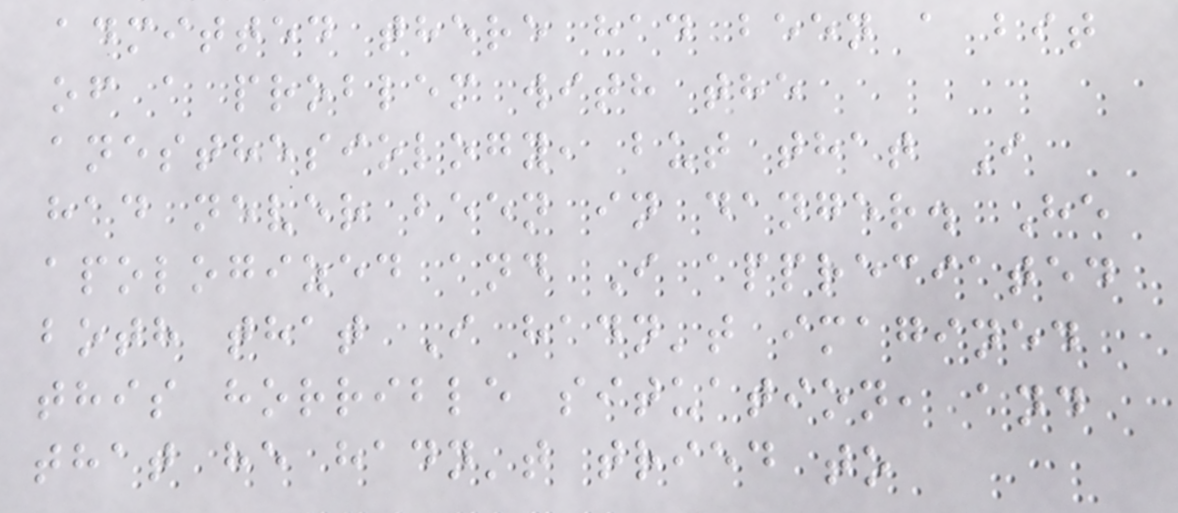admitted there had been a bit
of a problem with the
anesthesiology, but that I
had never been in danger. He
apologized and I appreciated
both that I hadn't imagined
this horrible situation, and
that he hadn't tried to
